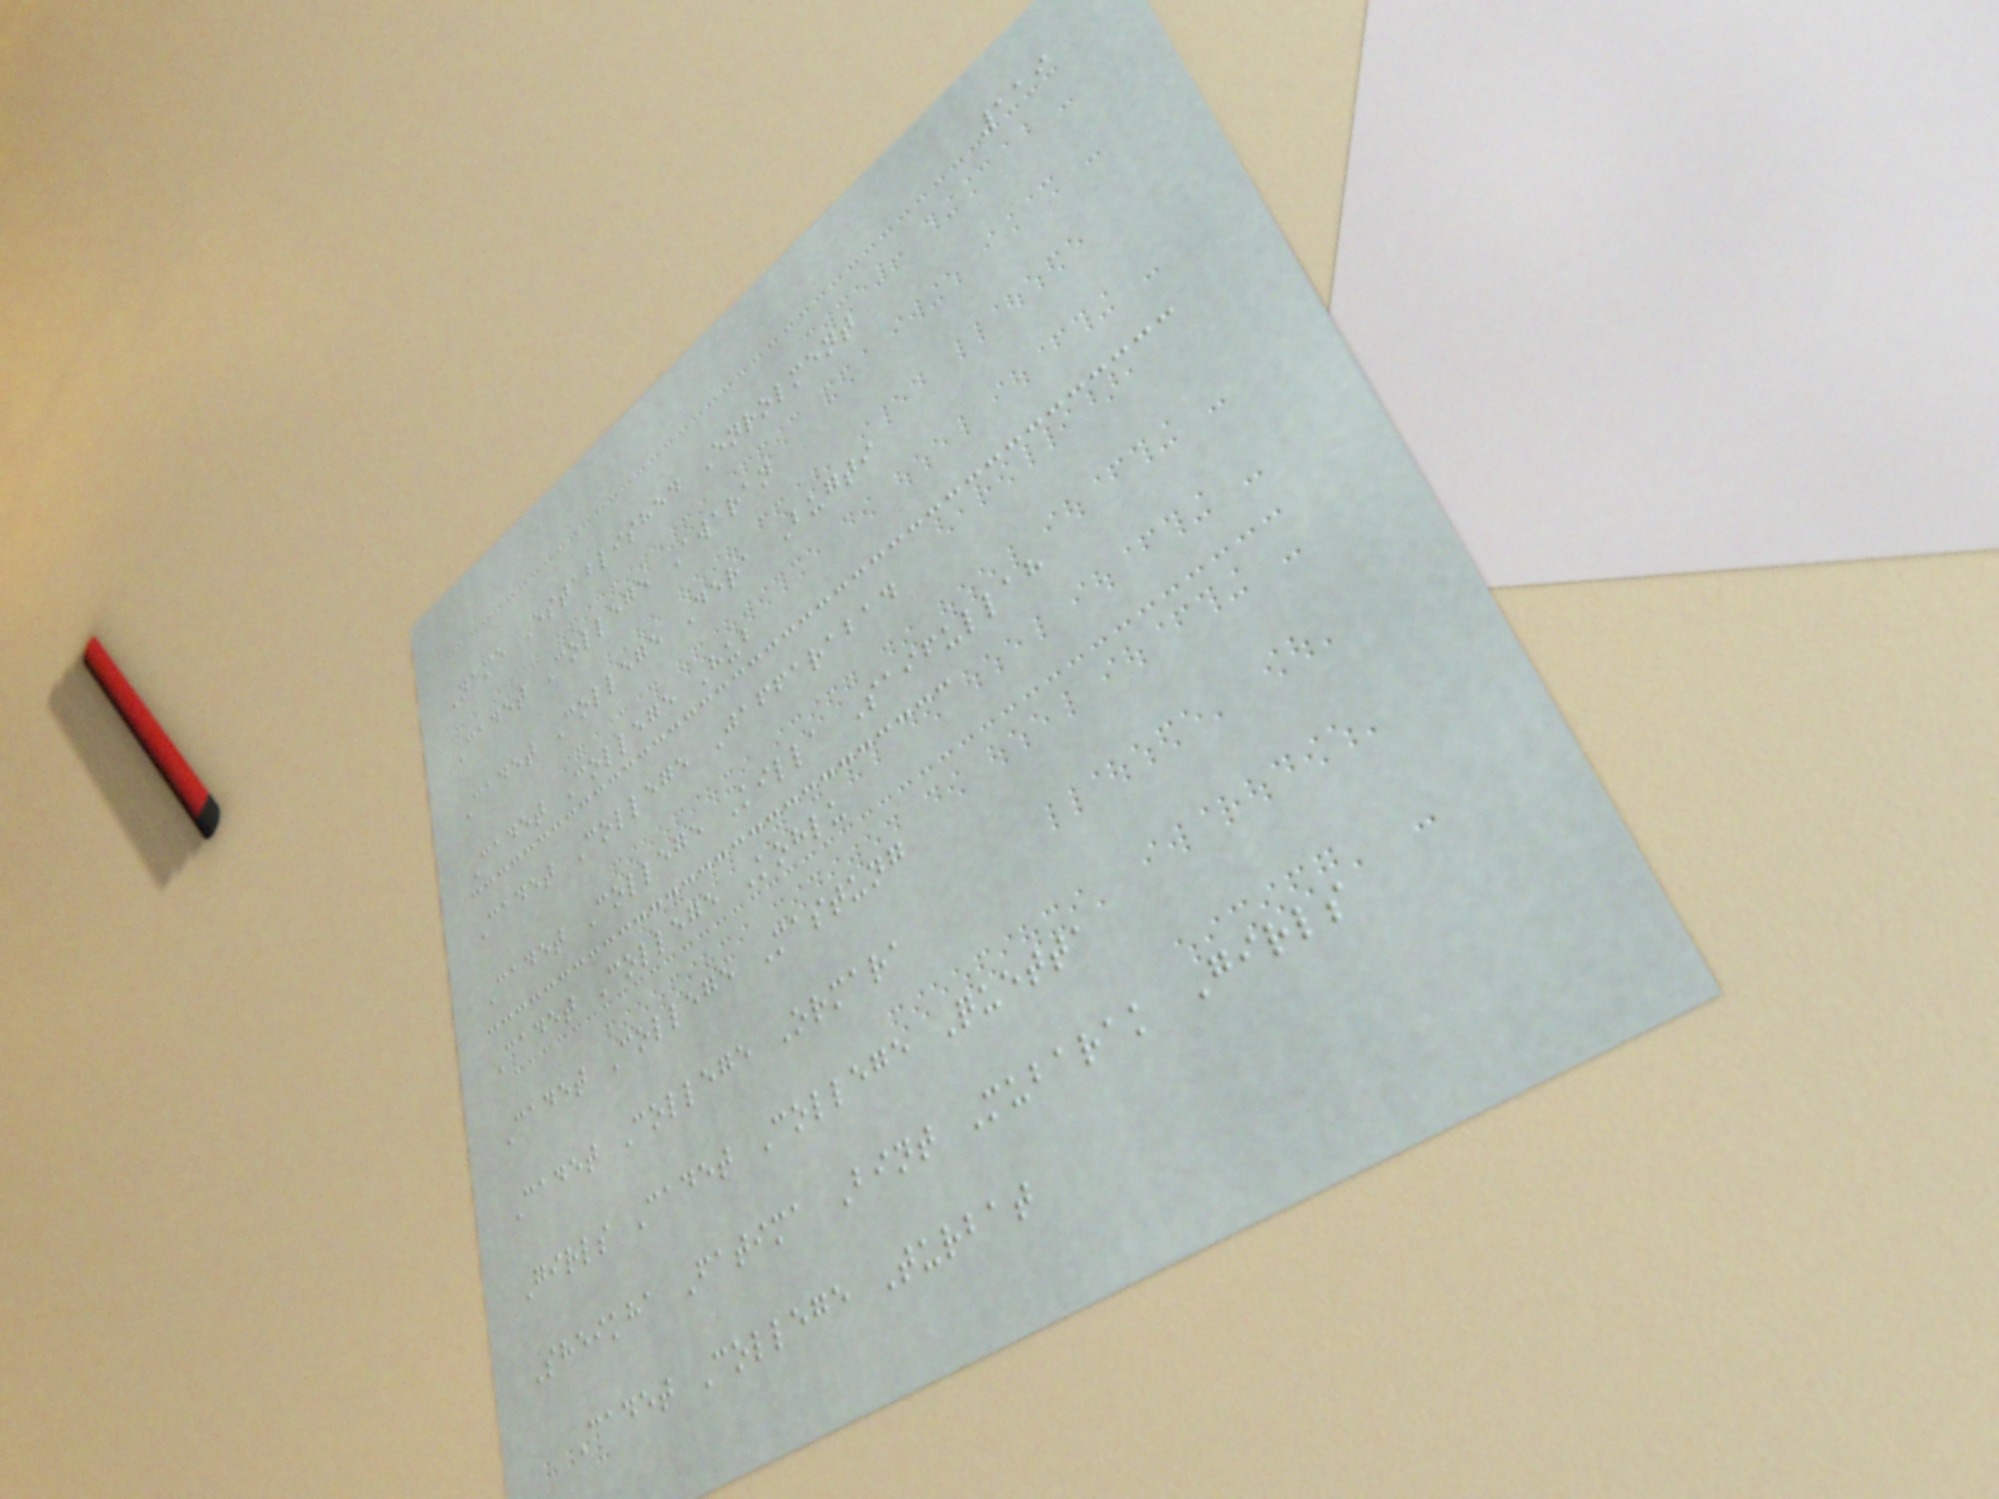119
Name Established Enrolment
Cadet College Awaran
Cadet College Dera Bugti
Cadet College Hub
Cadet College Jaffarabad
Cadet College Killa Saifullah
Cadet College Kohlu
Cadet College Mastung
Cadet College Ormara
Girls Cadet College Quetta
Sheikha Fatima Bint Mubarak Girls
Cadet College Turbat
